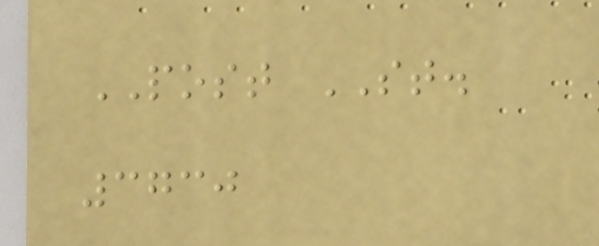POST ST.
3730
